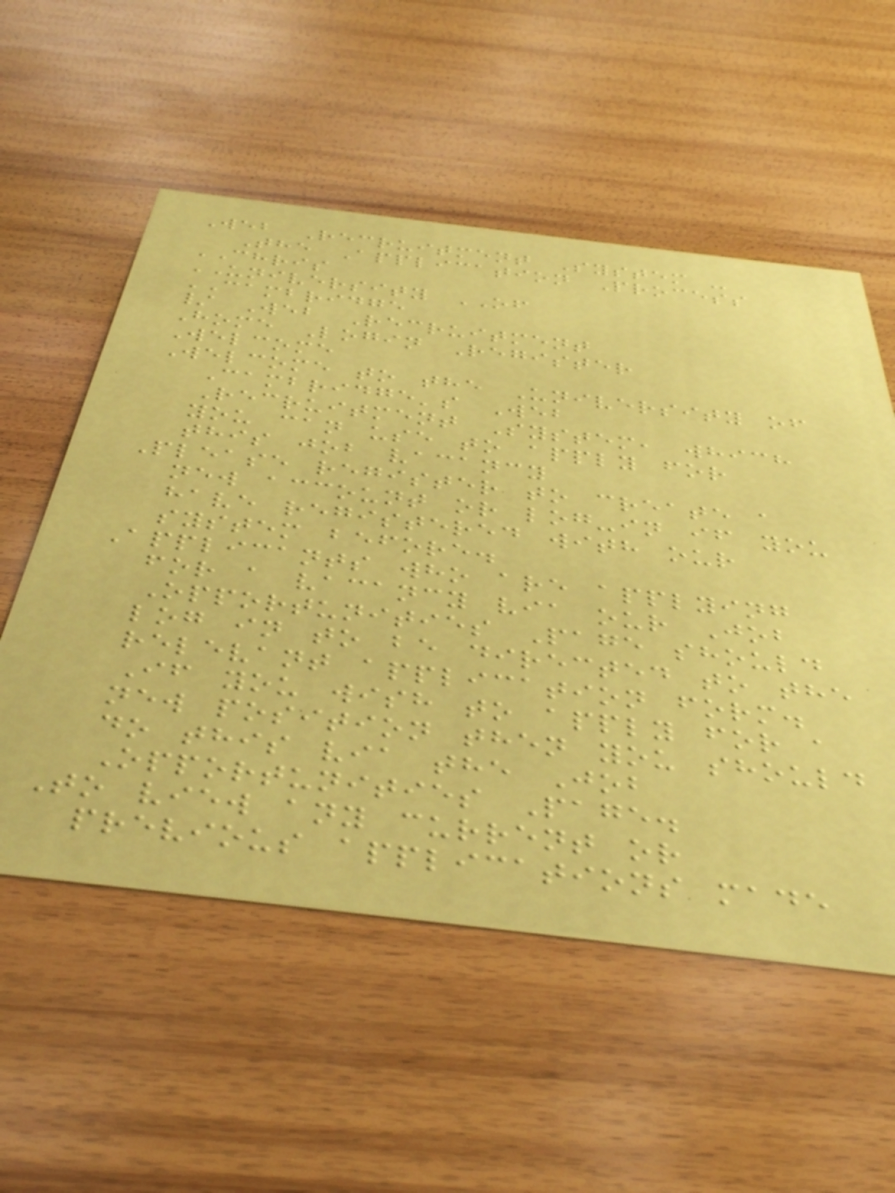Web Recruitment System -
The Application Process
CHRIS
UNIVERSITY OF
CAMBRIDGE
/ Web Recruitment
Home Login Register
Welcome
Welcome to the University of
Cambridge's Web
Recruitment System, which
you can use to apply for
this job vacancy
Please register to create a
new account or log-in if you
have registered with our
system before.
Applicants who are applying
for a vacancy via our Job
Opportunities Page should
log in to be directed to the
relevant application form.
If you wish to apply for a
new position then you should
do this via the Job
Opportunities Page.
To view any current or
previous applications made
